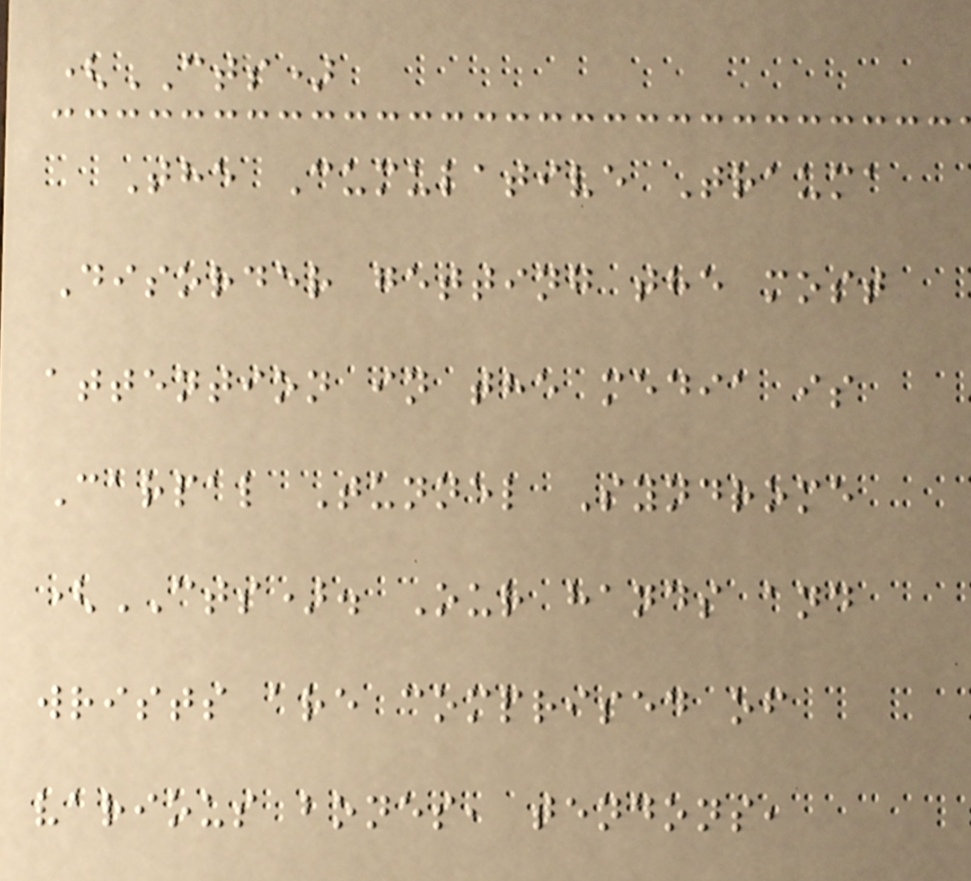(CTS)
The Cumulative Trauma
Disorder getting the most
attention in the media is
Carpal Tunnel Syndrome
(CTS). Our hands and
wrists are comprised of
various bones, tendons,
